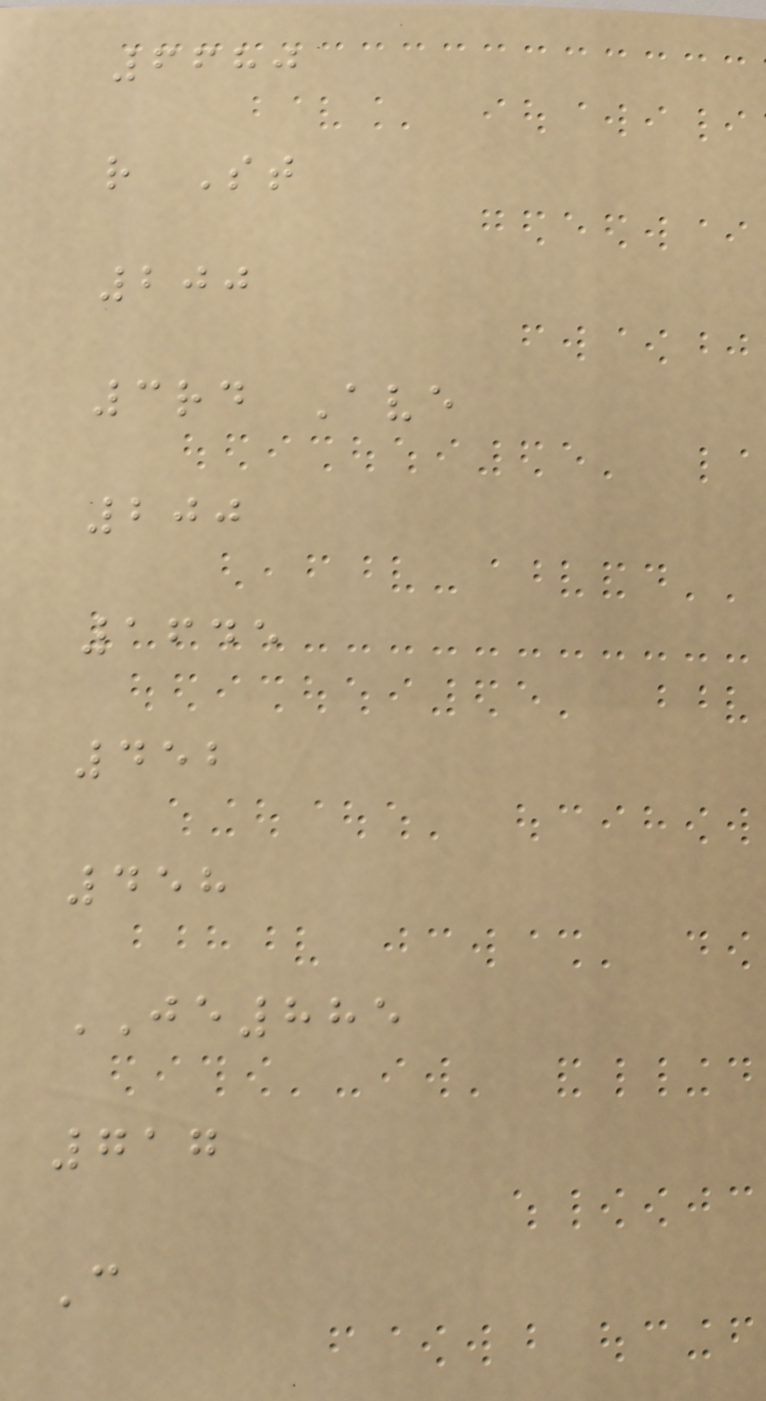6680
r St
200
3rd Ave
200
1645
452
458
JE885
717
C
